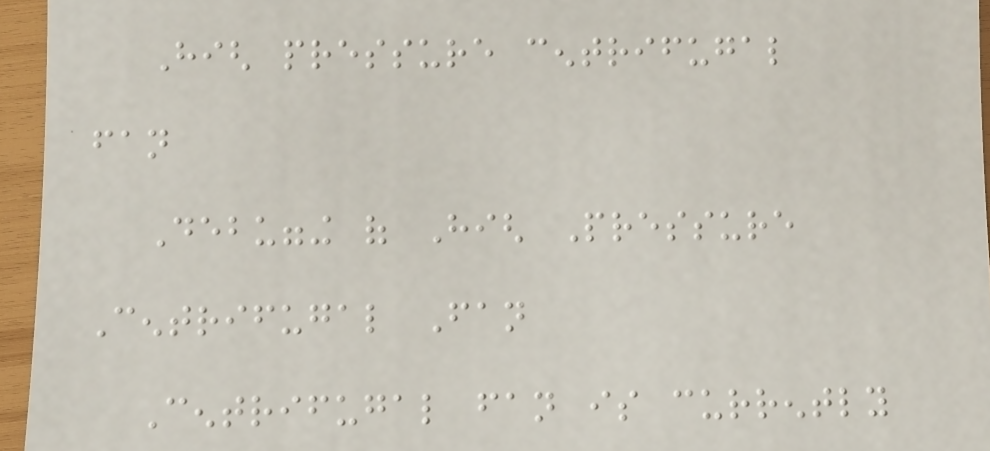High pressure centrifugal
fan
Debugging of High Pressure
Centrifugal Fan
Centrifugal fan is currently
